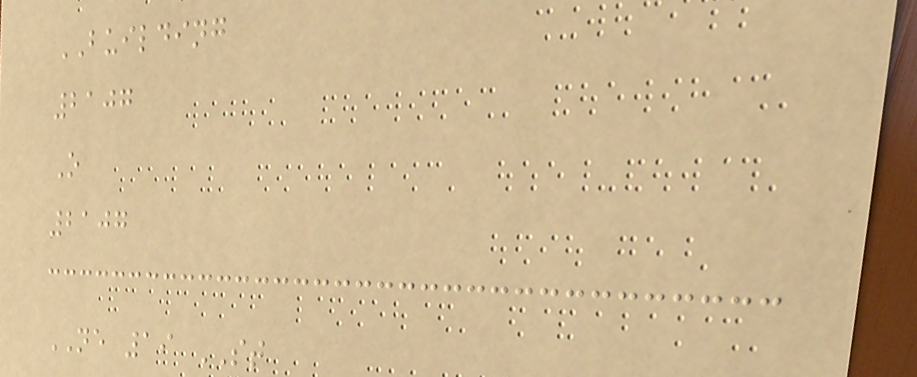BUILDING
2107
O
2107
NE 19 ST
